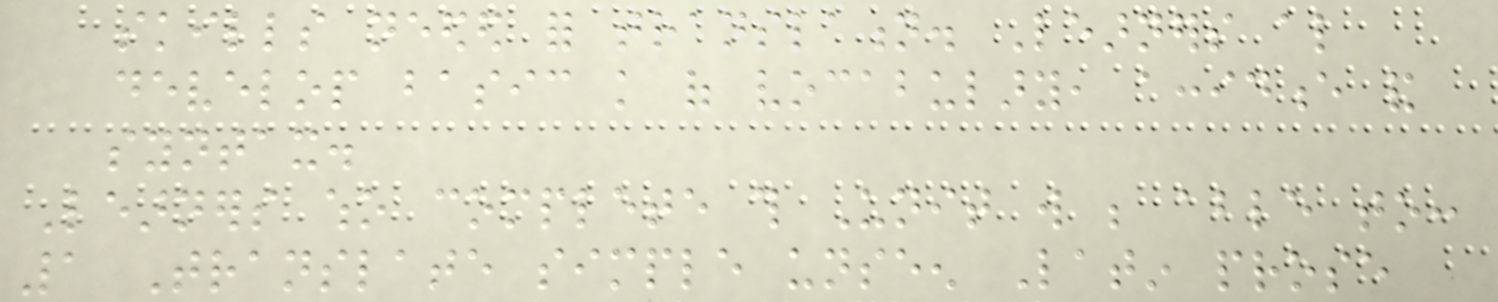skills needed for translation. Learners also
develop basic knowledge of vocabulary, accidence and
syntax.
Learners who complete this Unit will be able to:
1 Translate simple unseen Latin prose
